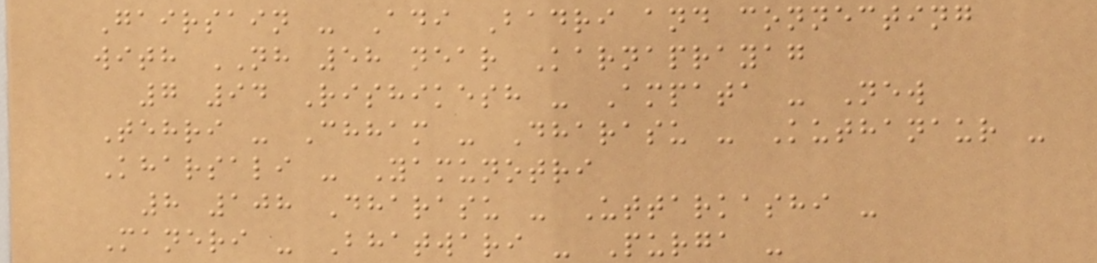Gairsain - Adi Badri and connecting
with NH 58 near Karnaprayag
7 94 Rishikesh - Ampata - New
Tehri - Chham - Dharasu - Kuthanaur -
Kharsali - Yamunotri
8 108 Dharasu - Uttarkashi -
Maneri - Bhatwari - Purga -
